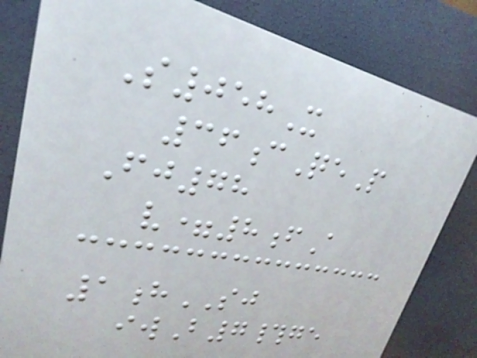S058X
36cQeP
Fj78
v=8fA
1hSJ
iwB7#ge
